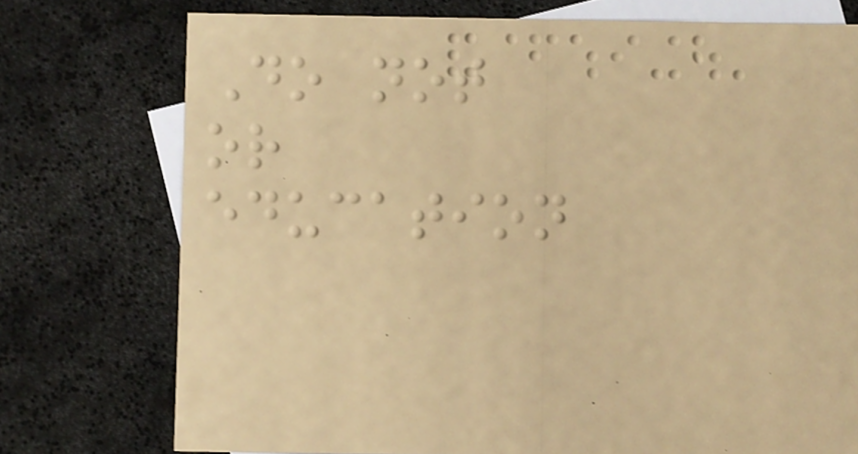Do not
or
education
